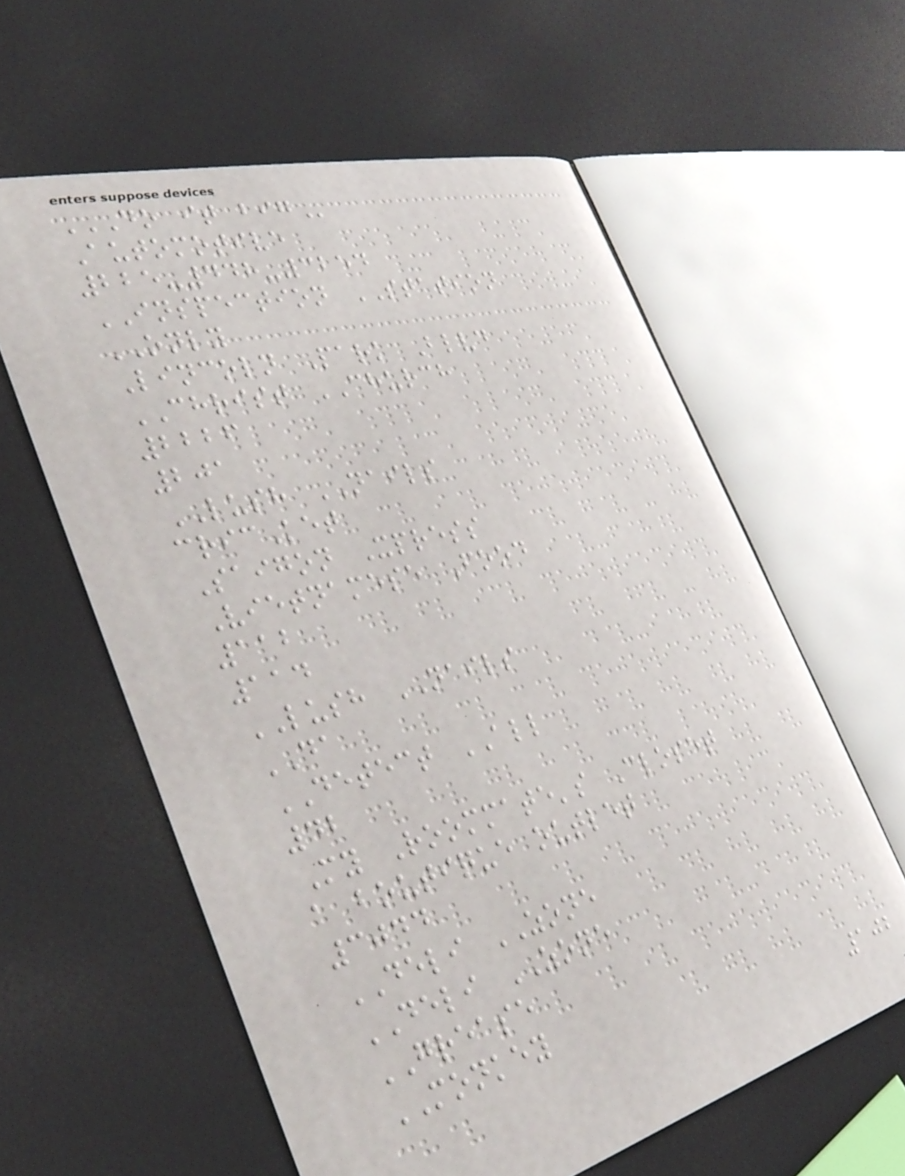DO IT BIG
Automotive
225-448-3254
INSPECTION STATION
ONLY
Lincoln Park Blvd
CHRIST CHURCH
2226
201
LUSH NAILS
cricKet
Saigon Xpress
Vietnamese Food
112
114
LUSH NAILS
DA
DETECT ALL
42
My Roommate's Closet
a boutique outlet
3044
DELI ZONE
DELI ZONE
GREASE
MONKEY
102
